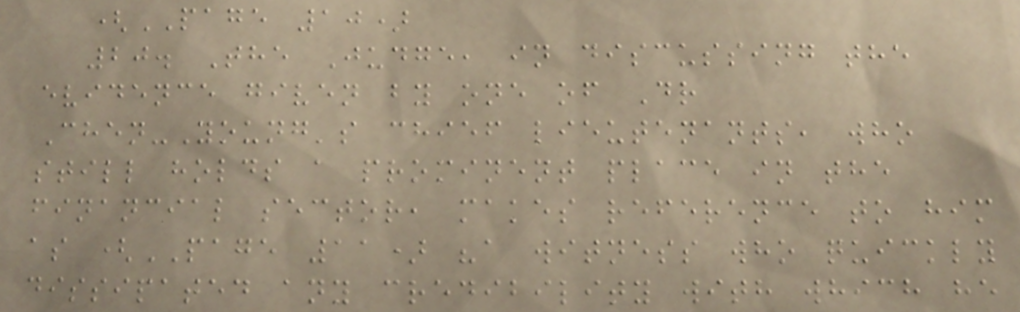(PAGE 10)
20. The Judge, in discussing the
evidence given by one of Dr
Chen-Young's chief lieutenants, who
still holds a prominent place in the
financial sector, makes reference to him
as (PAGE 11) "a witness who quickly
dissipated any credibility with which he
